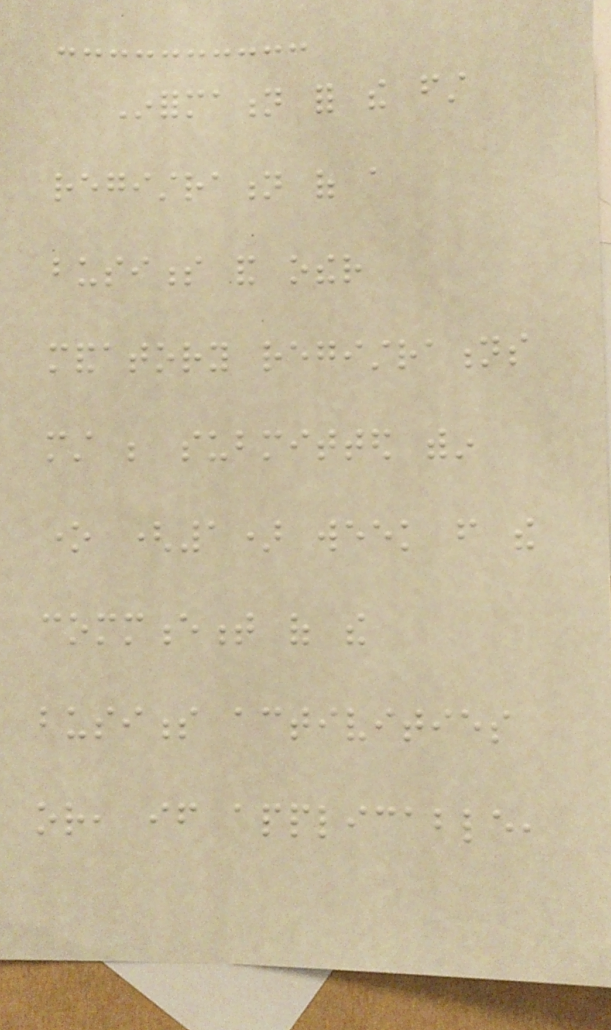Information for the first
registration of a
business and other
mandatory registrations
must be submitted within
one (1) week from the
commencement of the
business activities
or, if applicable,
